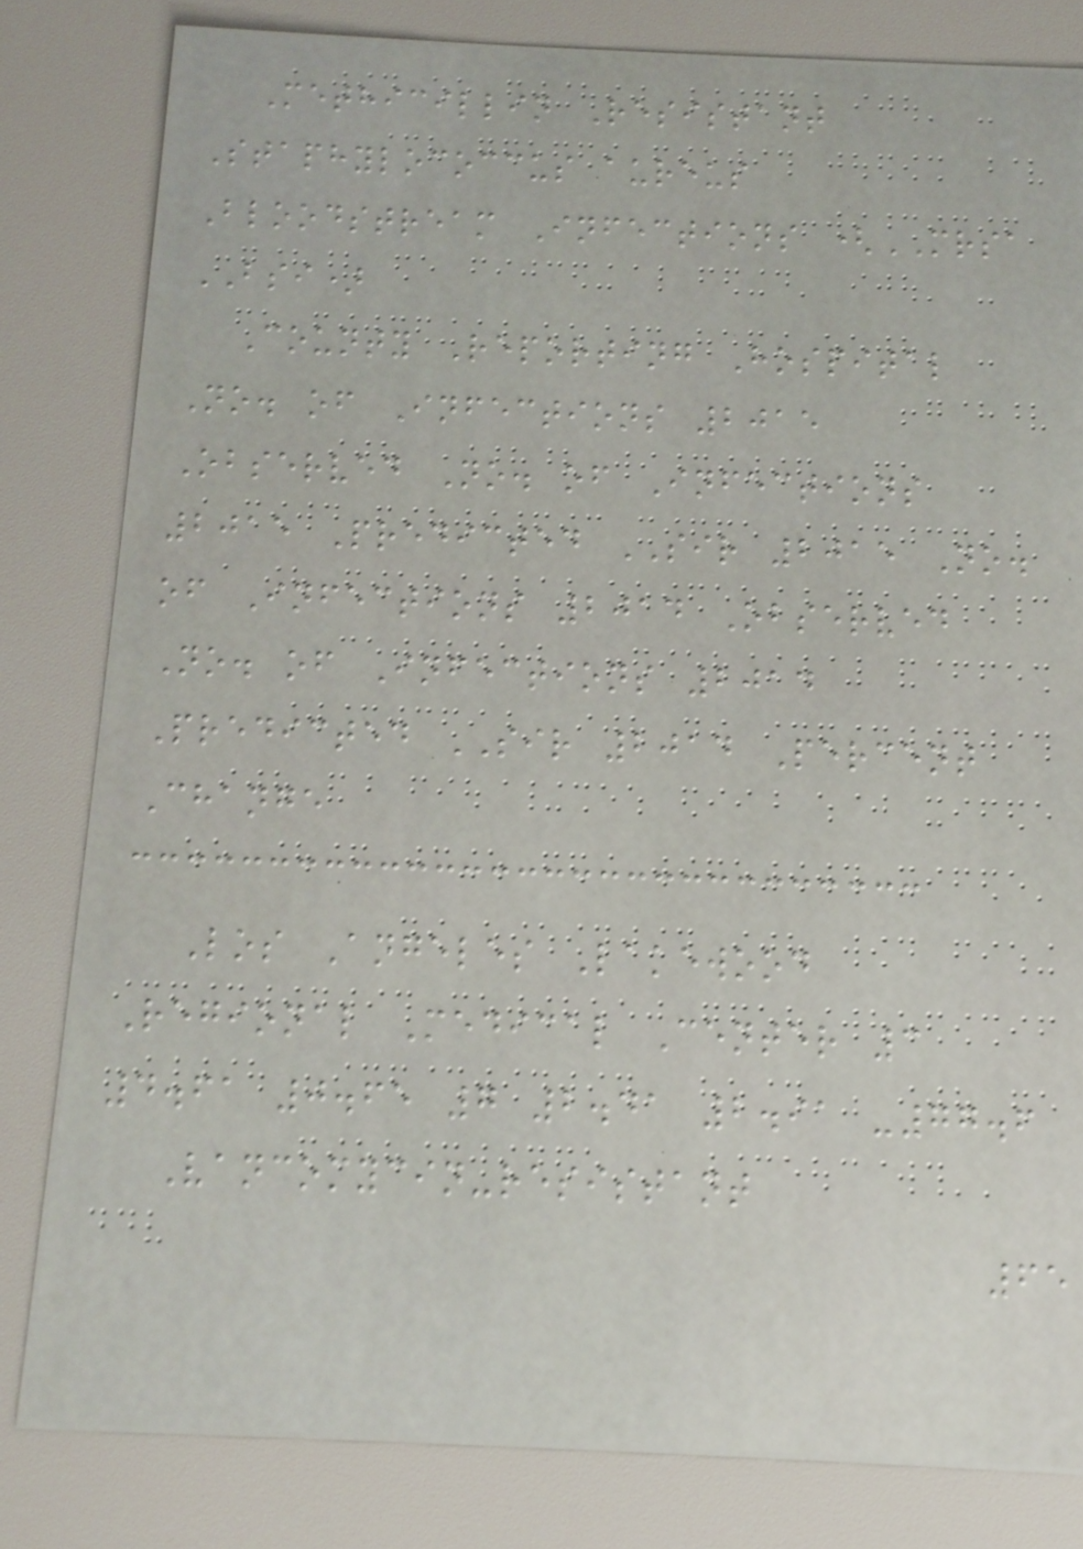Methicillin Resistant
Staphylococcus aureus
Bloodstream Infections (MRSA
BSI)
County Reporting Hospital
No. of Infections 2015
Observed No. of Infections
2015 Predicted SIR 2015 No.
of Infections 2014 Observed
No. of Infections 2014
Predicted SIR 2014 Percent
Change
Los Angeles Lakewood
Regional Medical Center 3
4.61 0.65 7 2.41 2.91 -77.6
Vancomycin-resistant
65
